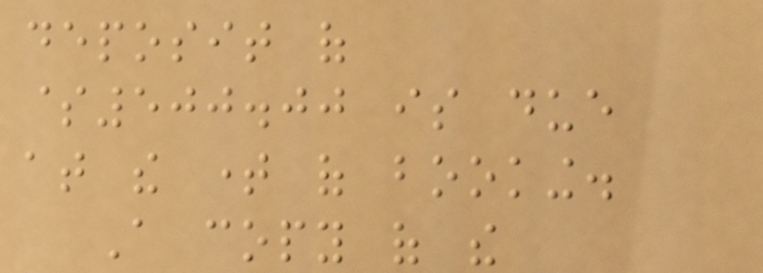deposit of
$500.00 is due
at the time of booking.
A copy of the
